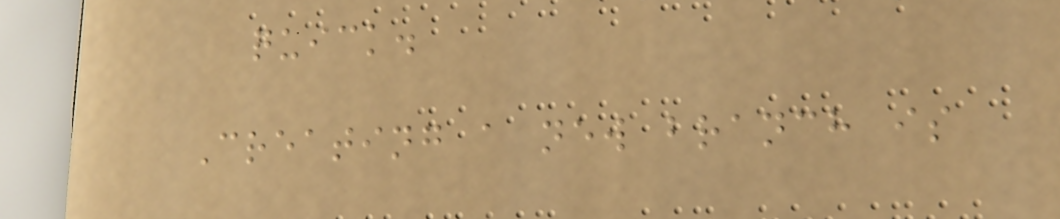quick.
Creating a new branch is
